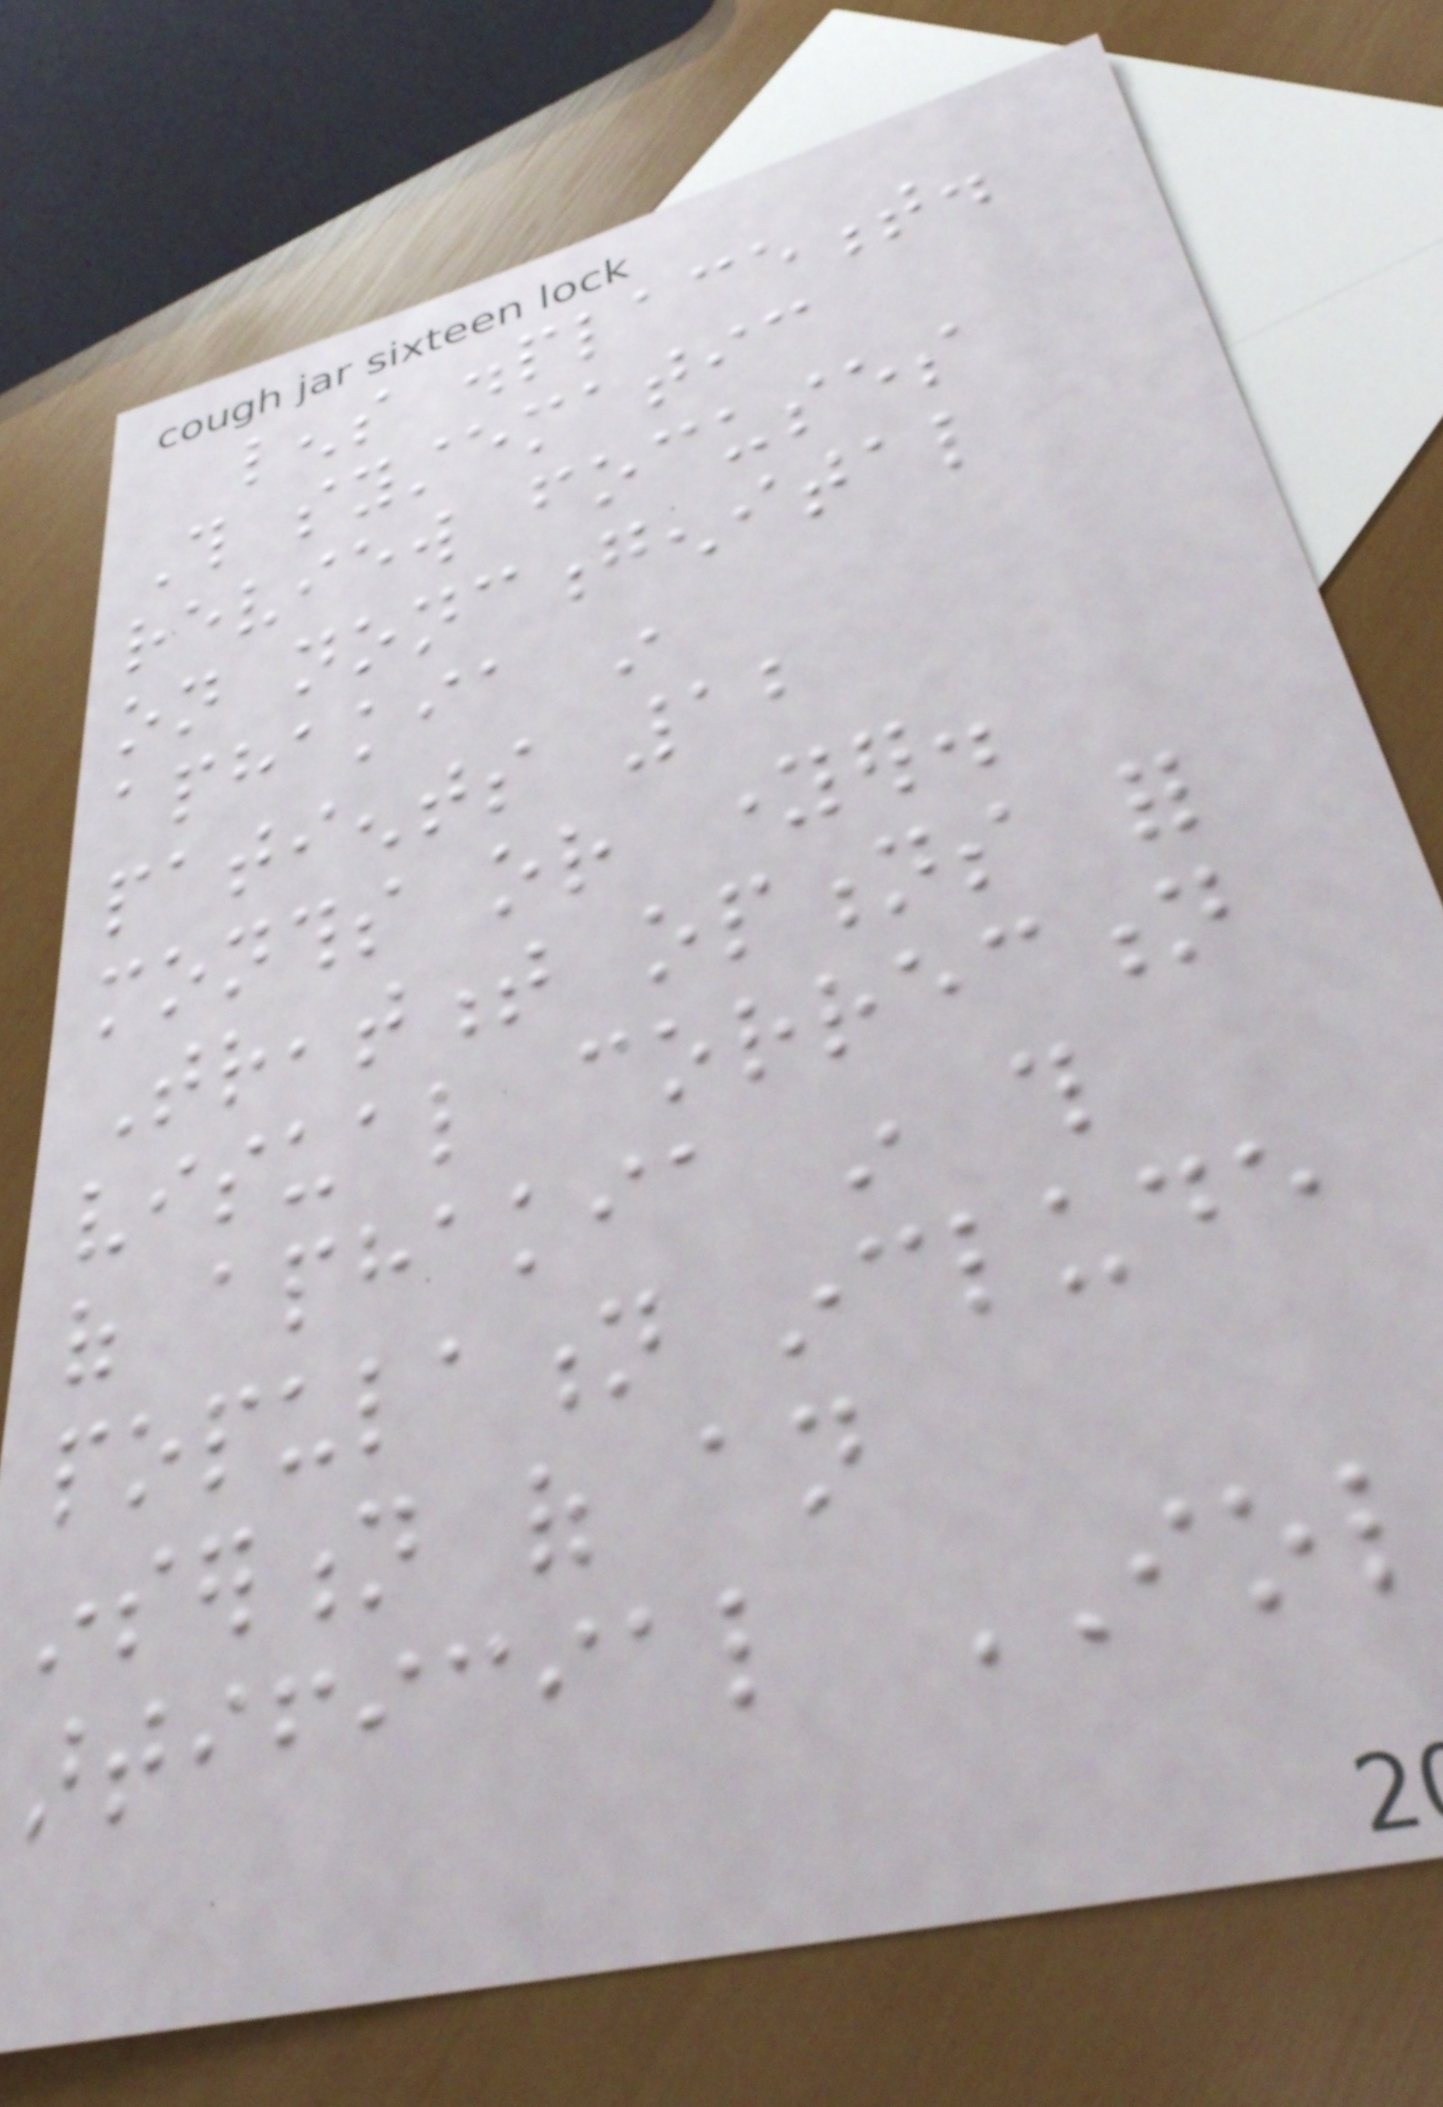lens displacement.
This systematic
review focuses
on noncongenital
aphakia in
patients 12
months or younger.
Treatment options for
visual correction
of aphakia in this
population include
insertion of an
artificial IOL
